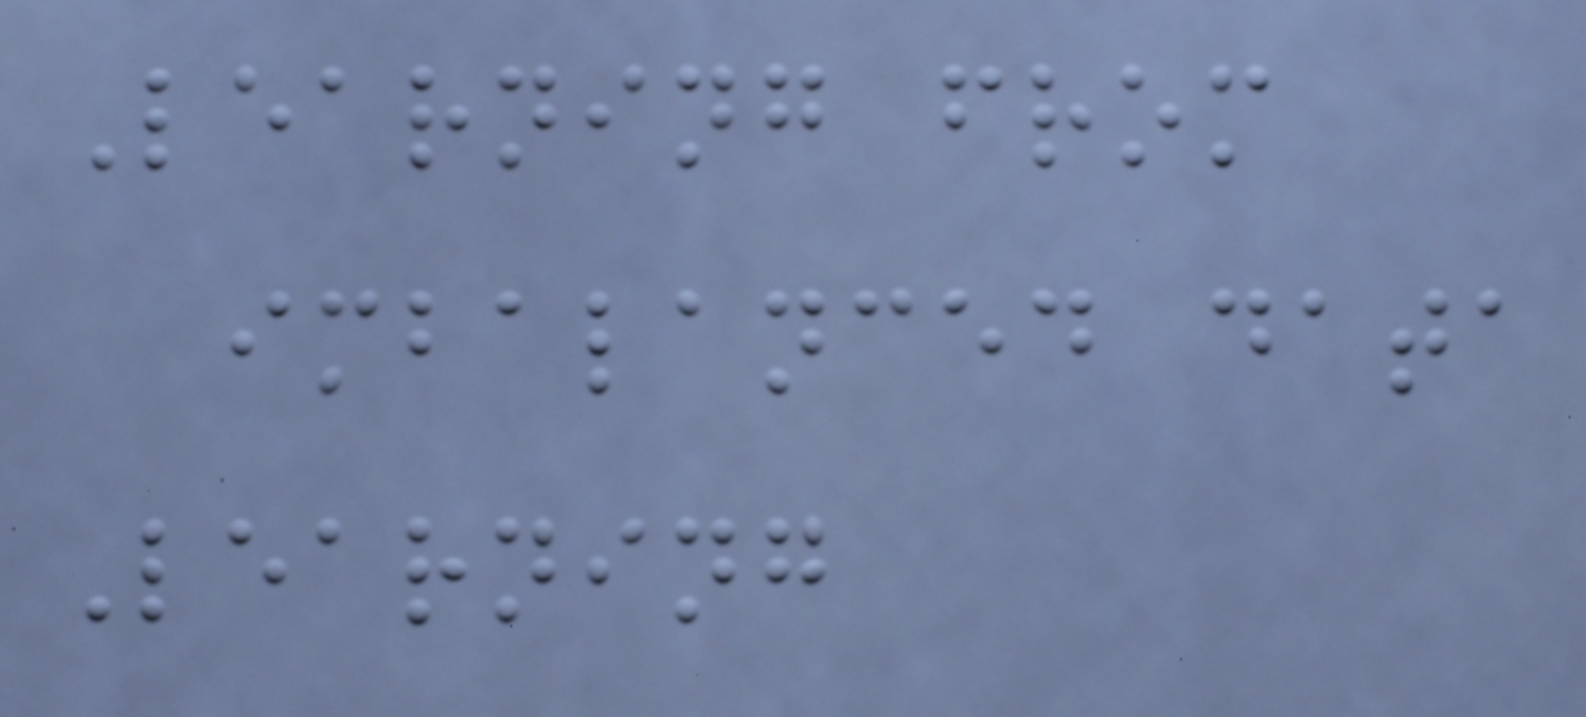Learning from
imbalanced data
Learning
